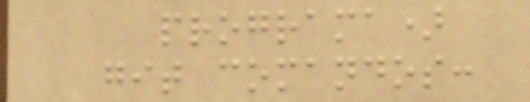programa)
git comandos:
